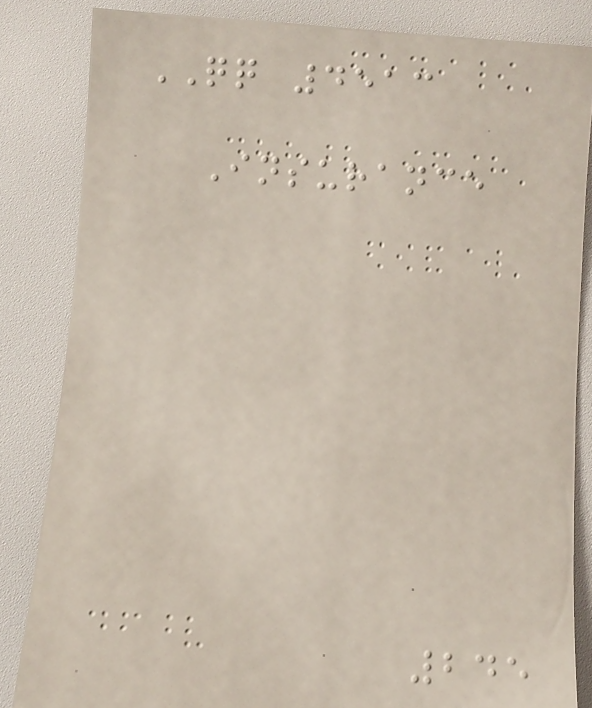QQ 4513
Insurance
245
